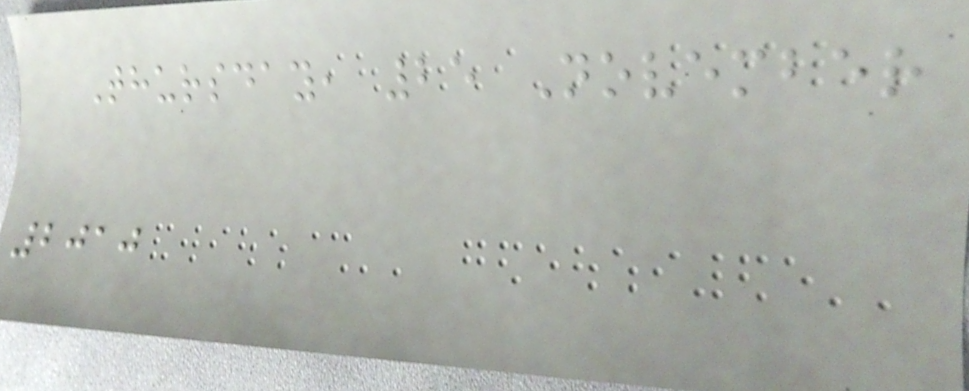Thursday, 25 November
2010
